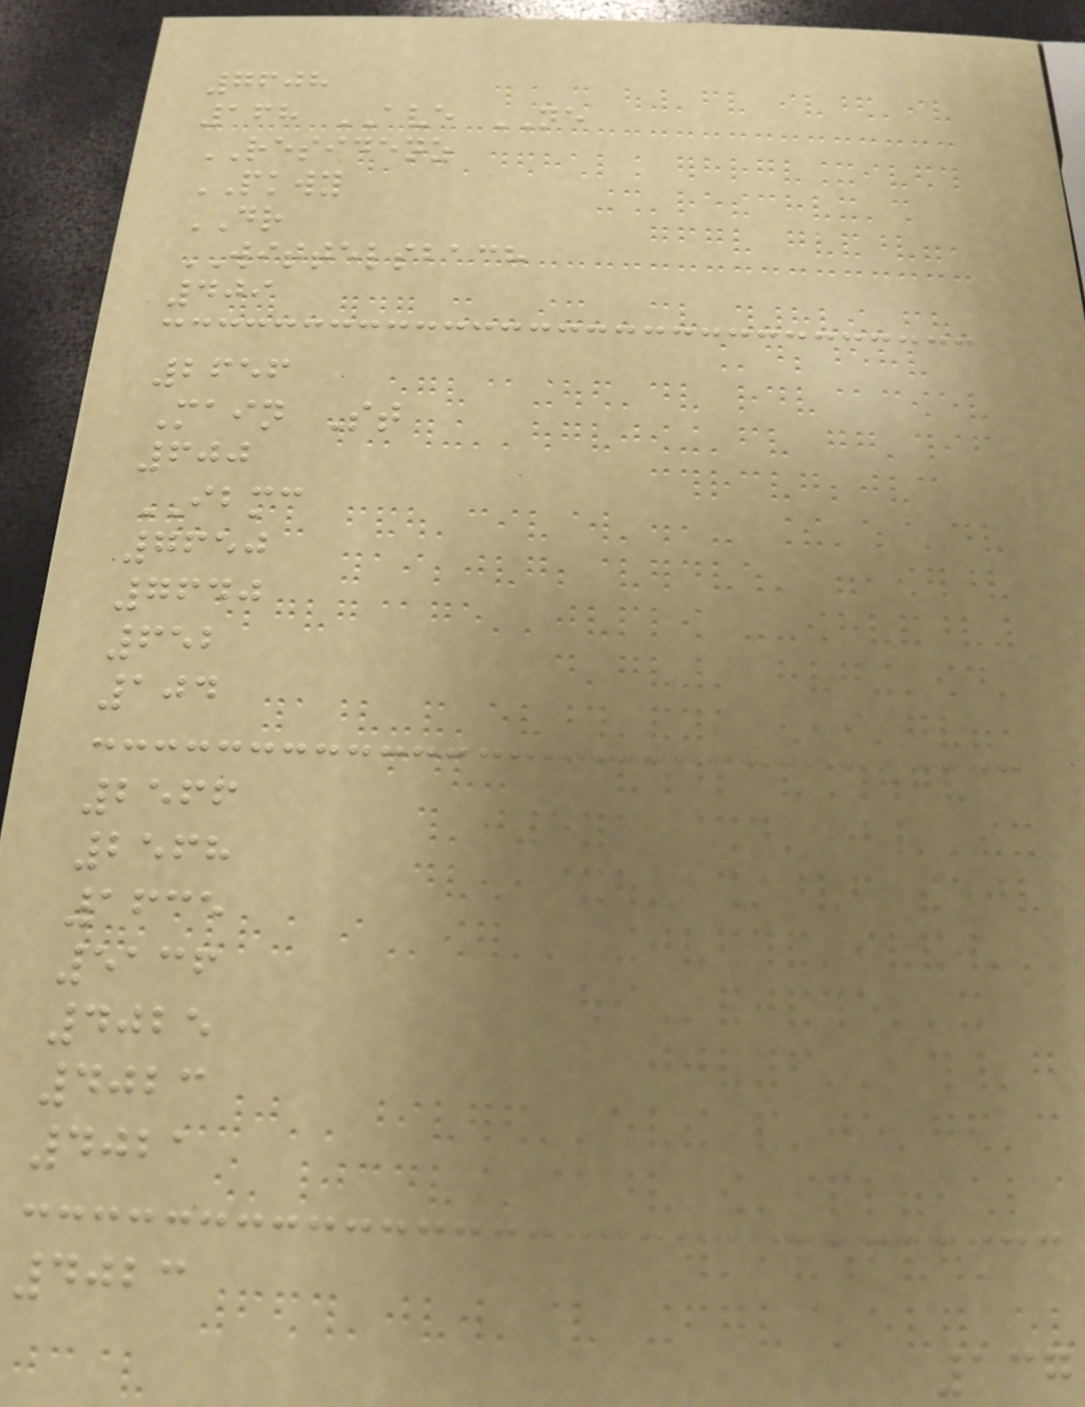7608
168 AVE NE
RESIDENZ
PKWY
DR
WITTELSBACH
409
2656
Main St
600
IBMC
7650
7640
652
104
2566
2568
1635
5136
4025
4023
4021
4023
137
